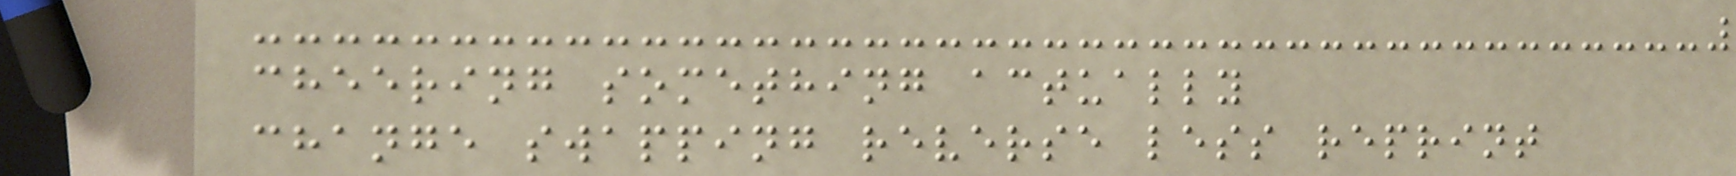cheering something actually
change swapping reverse less reprint
